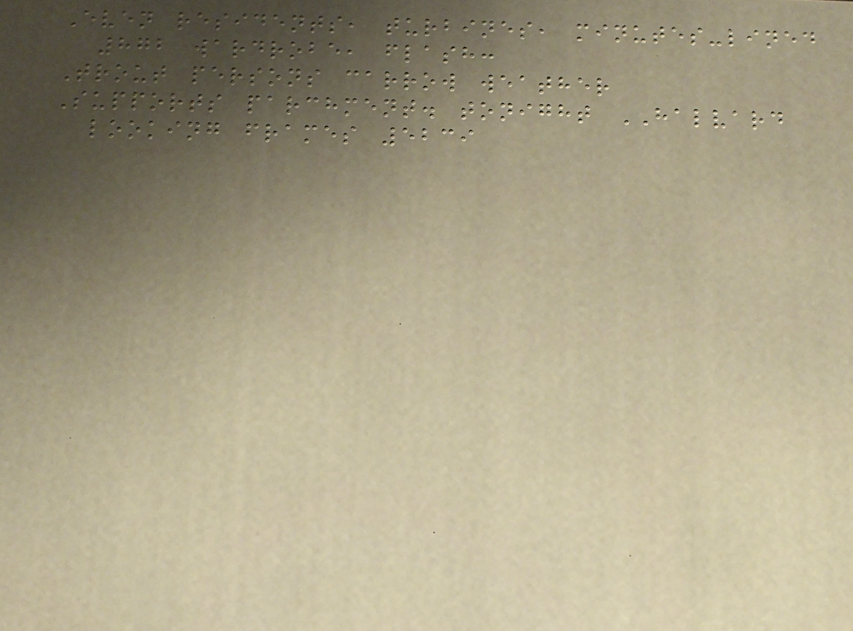Even residents, turbines, minutes-lined
872 wardrobe, flash:
Trout persons carrow weather
Supports parchment. tonight HALVARD
looking frames 5239
